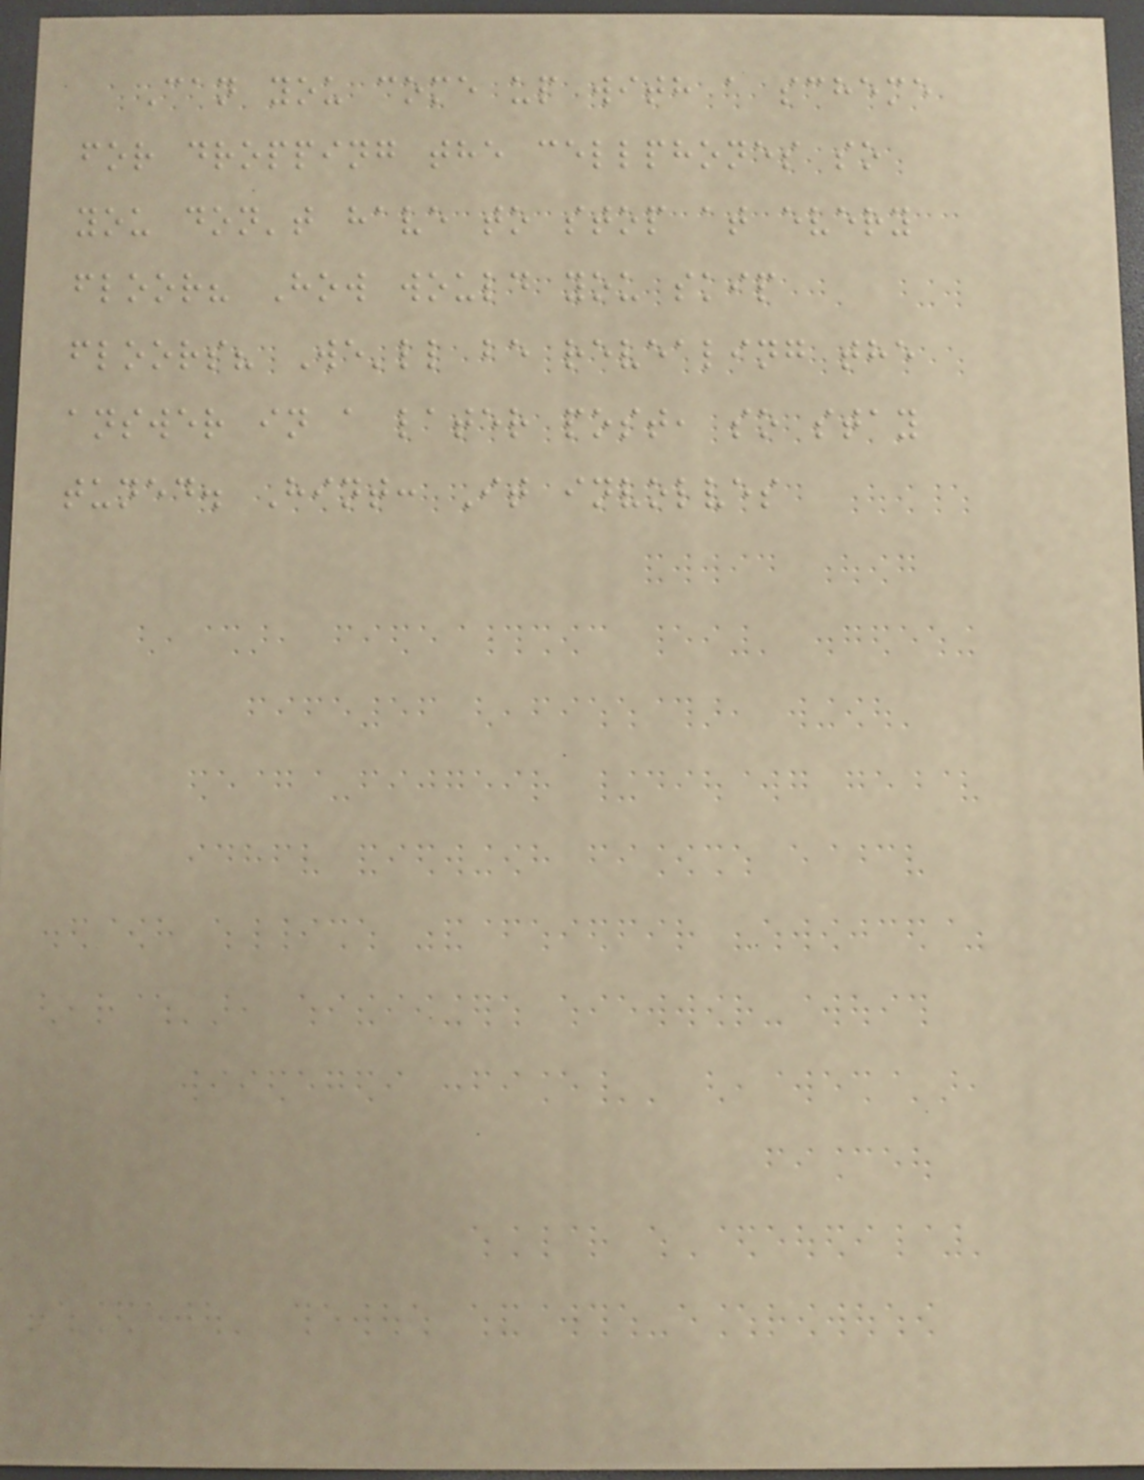Can you come up with a scheme
for dropping the cellphones so
you don't have to stop at every
floor? How would you skip
floors? We'll be revealing the
answer in a later post, so stay
tuned. Hint: It involves
